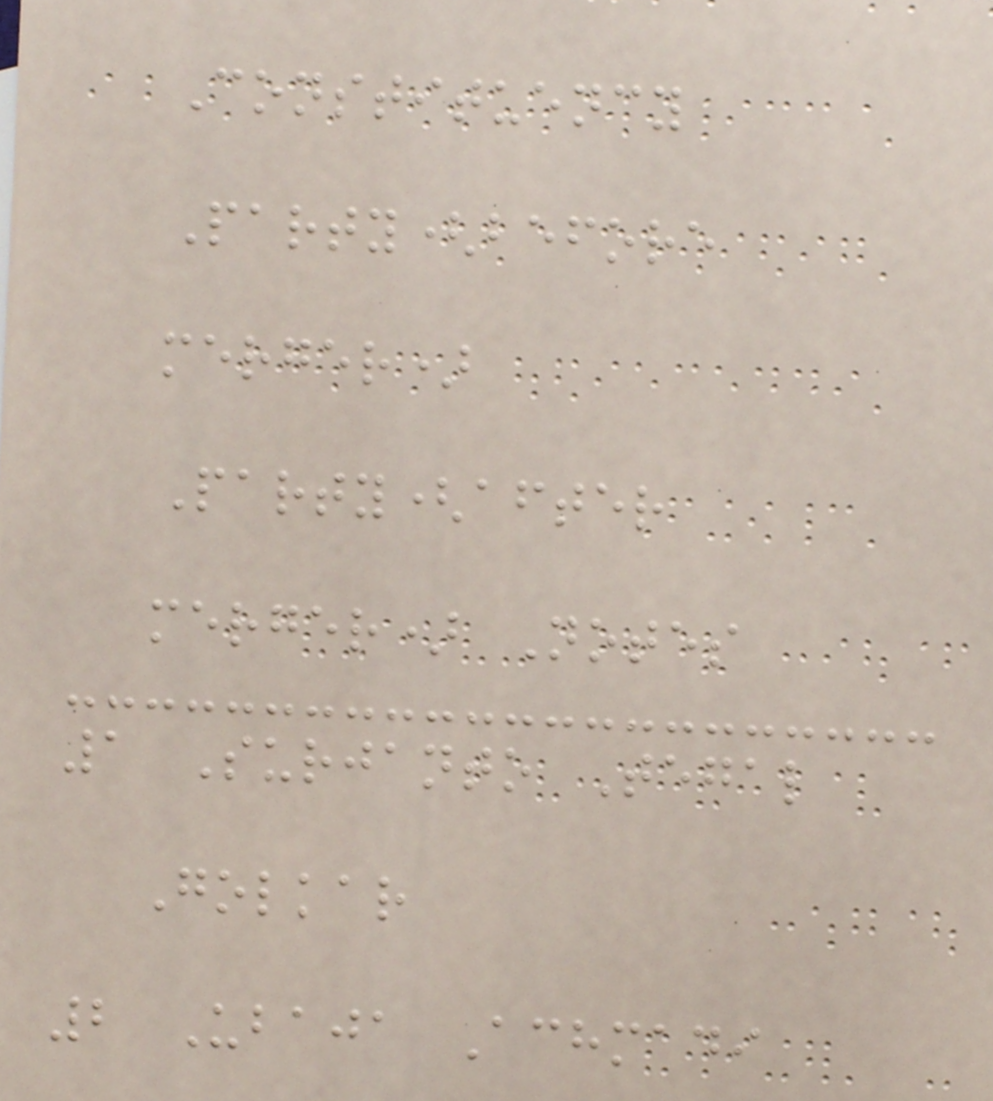Constituency
Party(before
merger)
Party(after
merger) Notes
1 Surjanto Tegal
Golkar
2 Ubaja Achmadi
